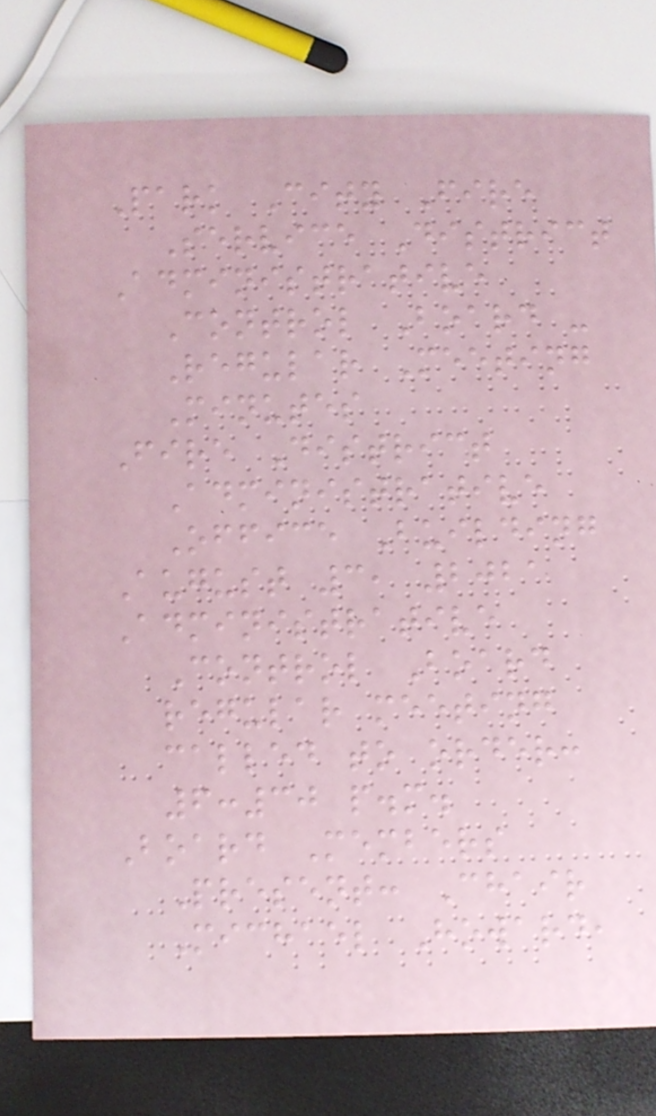Park City Fire
Service District
Administrative
Control Board -
Regular Meeting
Minutes
Fire District
Administrative
Office Building
August 3, 2021
Administrative
Control Board
regular meeting
called to order:
6:30 p.m.
Board Members
Present: Chair
Michael Howard,
